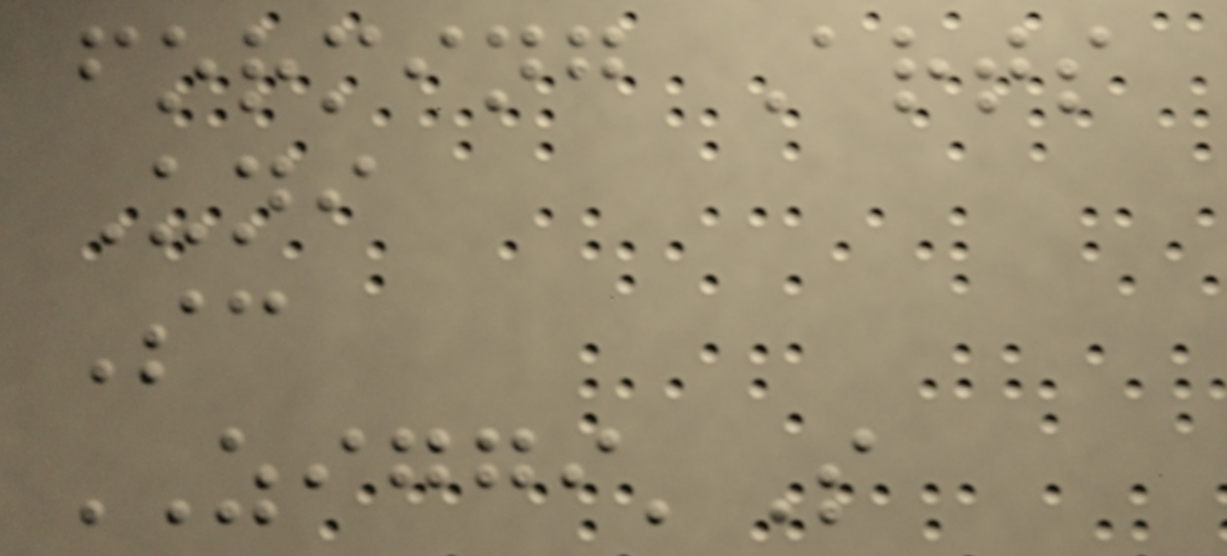forming Arts
Uni
Sc
ZIGGI'S
